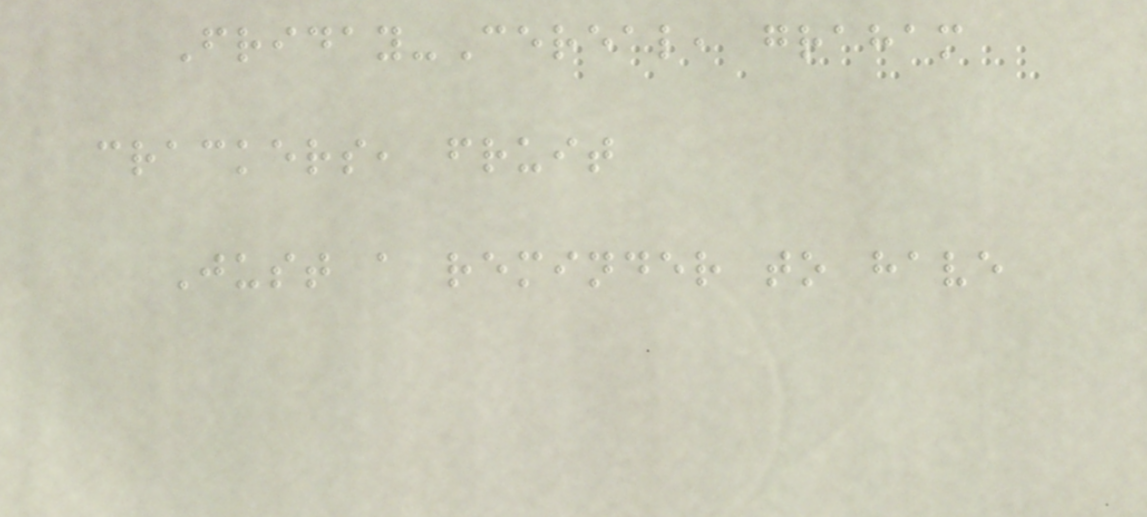Friday-Cereal, graham
crackers, fruit
Just a reminder to have
